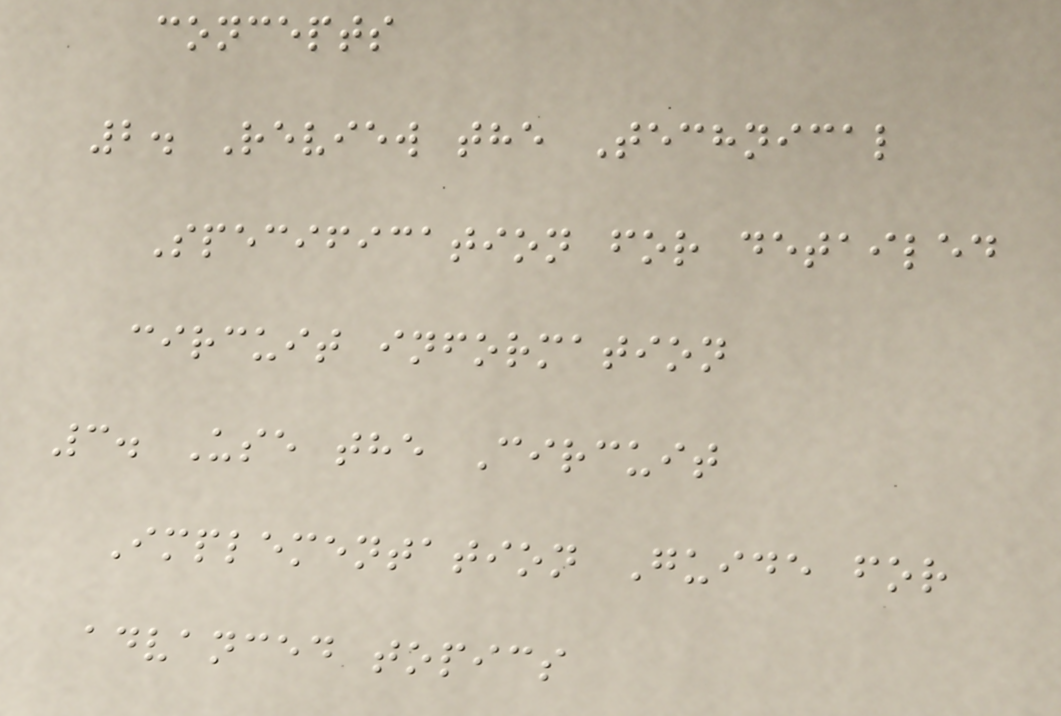concepts
2. Review the Technical
Specification for detailed
circuit information
3. Use the Circuit
Implementation Guide for
advanced topics
